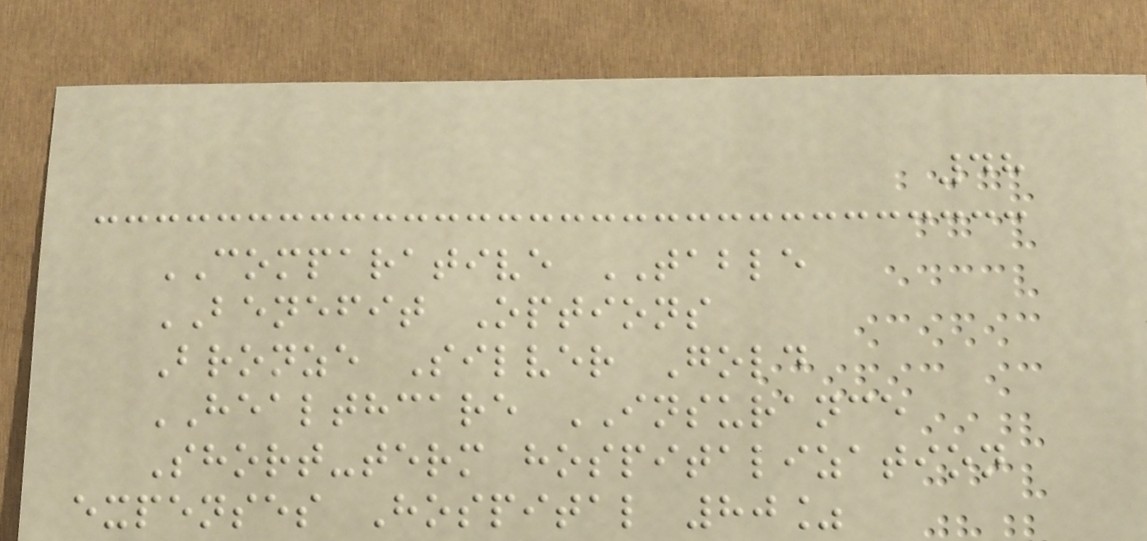48
COMPARATIVE TABLE
BENEFIT Options
Bronze Silver Gold
HEALTHCARE INSURANCE
Short-term hospitalization
expenses Hospital 80%
